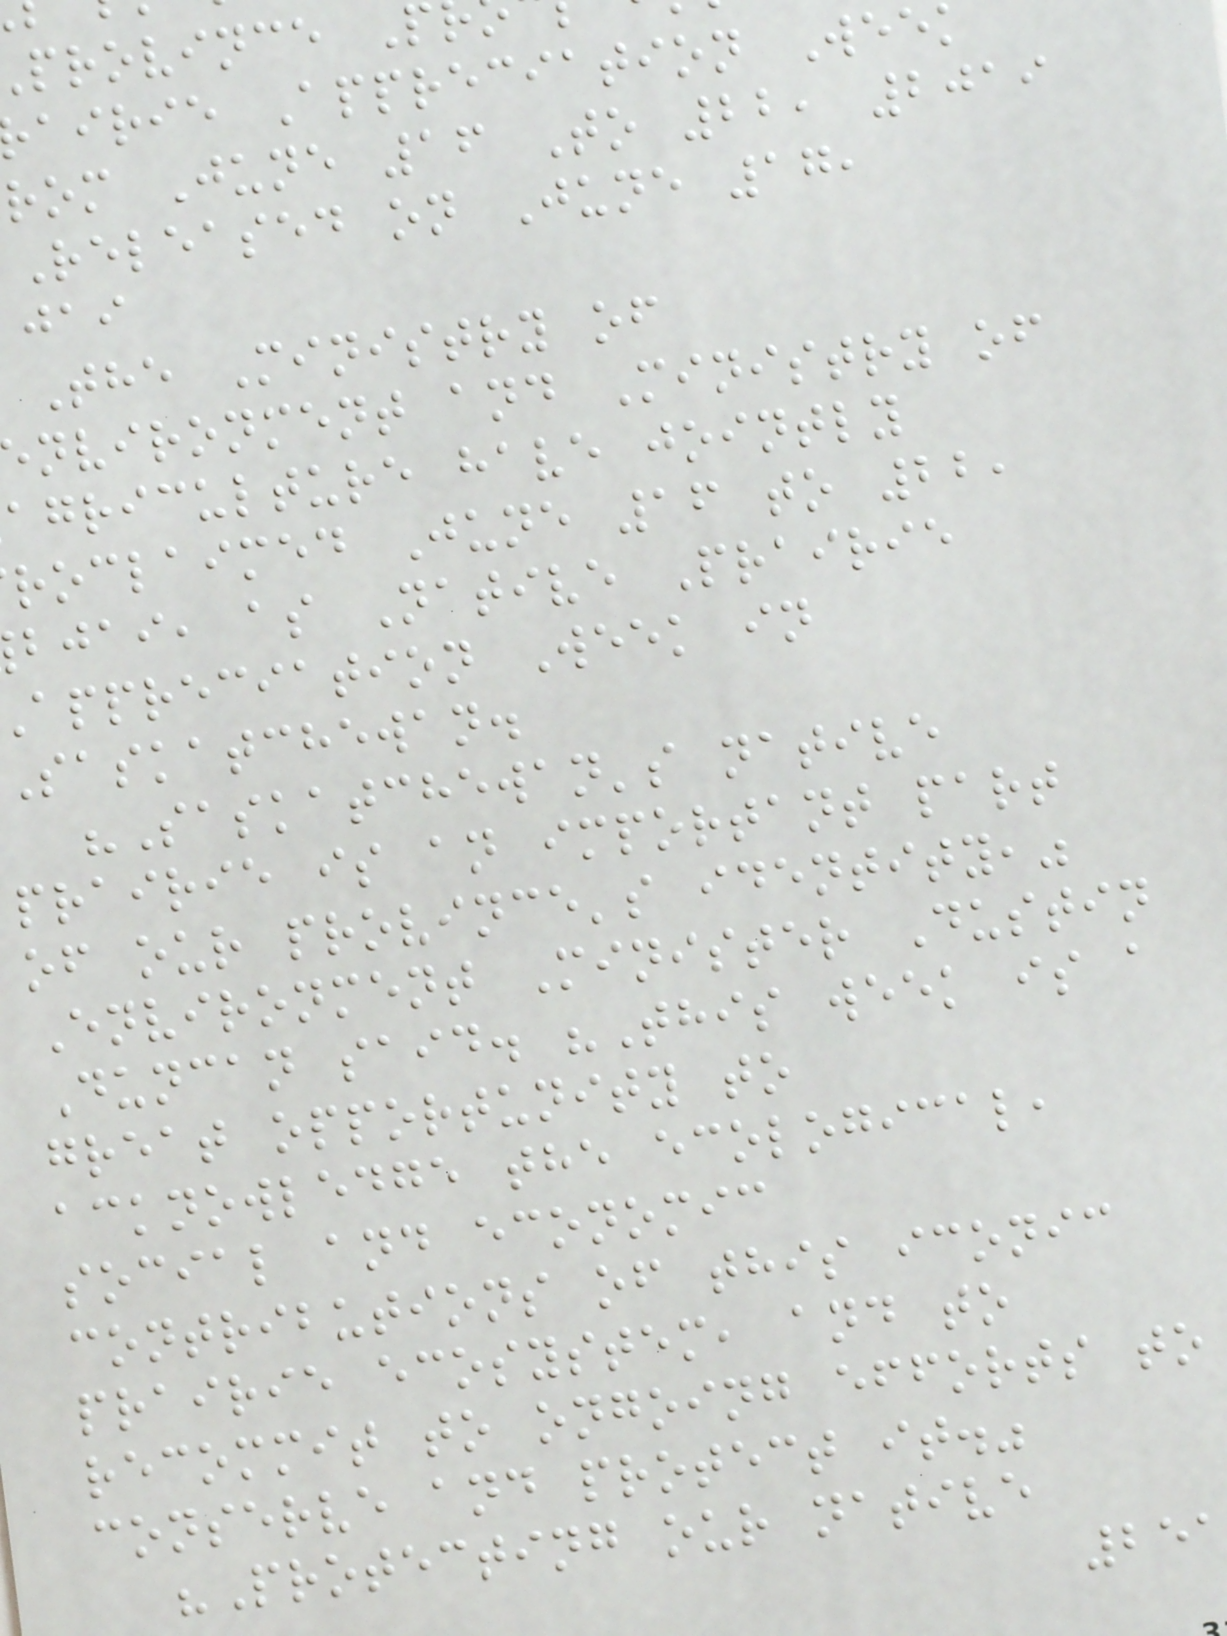province P
airie Appreciation Wee
rom June 16 To 22, 2019
Released on June 17,
The Ministry of
nvironment and Ministry of
agriculture have jointly
roclaimed June 16 to 22,
bjai, as Native Prairie
appreciation Week in
saskatchewan.
"Saskatchewan's native
prairie is an important part
of our province's identity,"
Environment Minister Dustin
Duncan said. "This week is a
great opportunity to
acknowledge the ecological,
social and economic
contributions of this iconic
prairie ecosystem, and to
recommit to ongoing efforts to
conserve and protect it."
"Protecting our native
